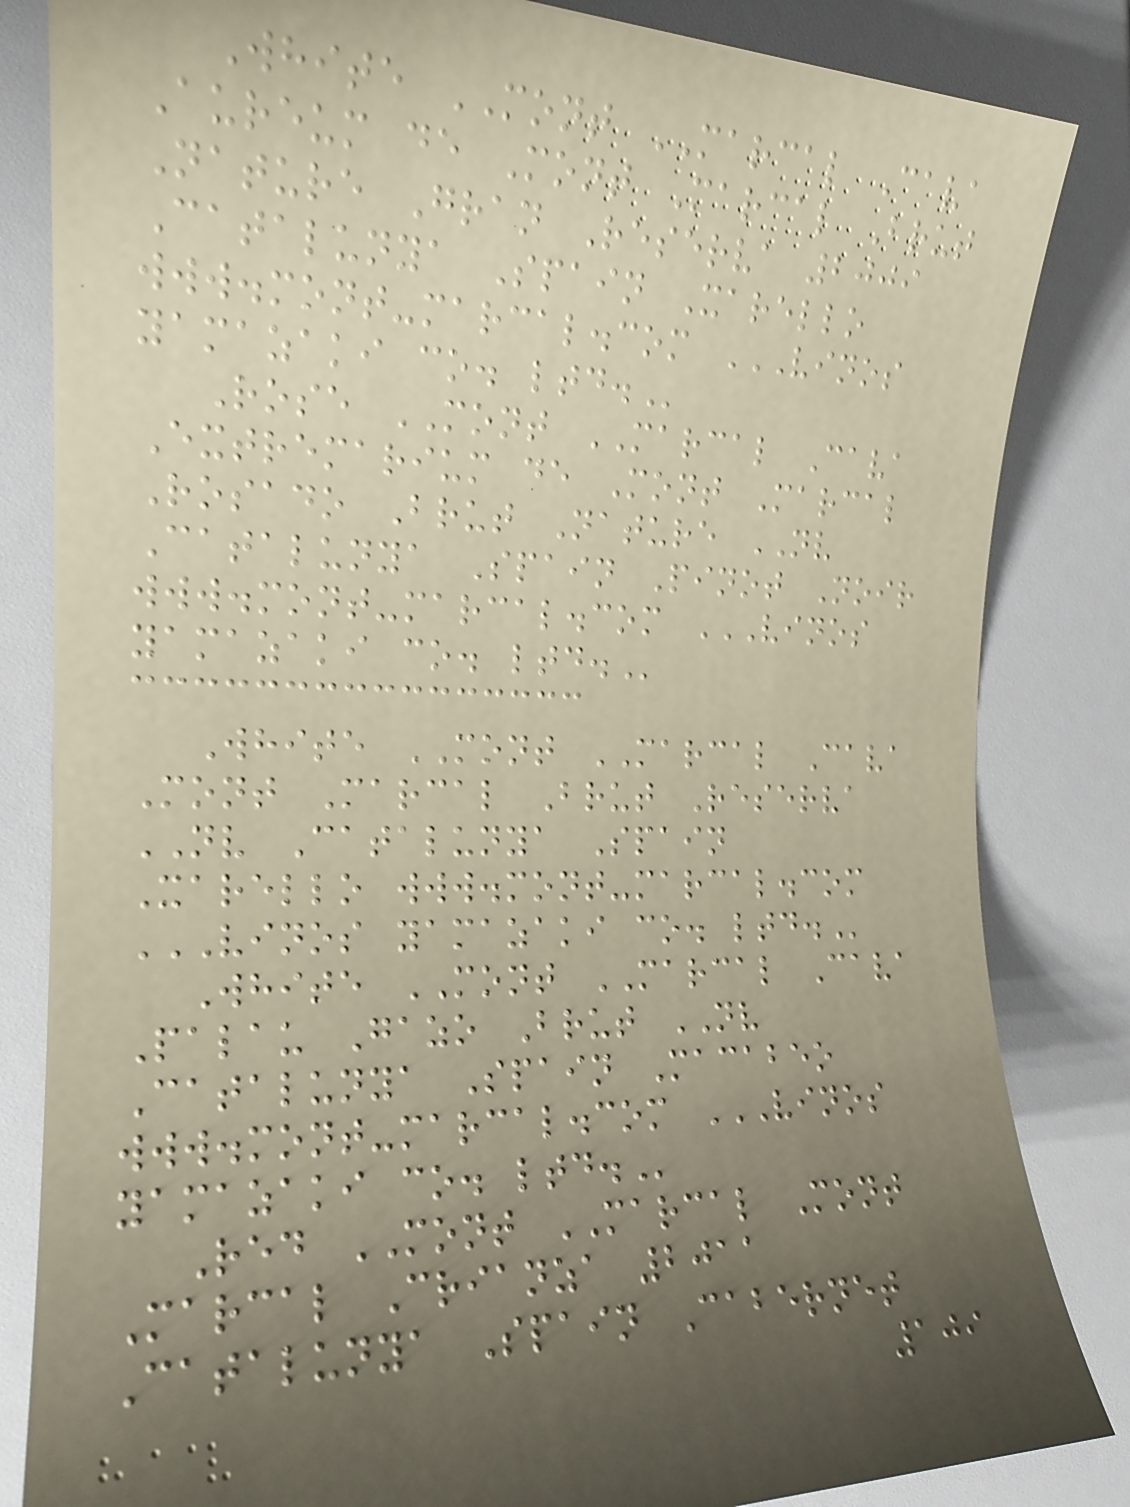White MONT MARCAL Cava
Aureum de Mont Marcal Brut
Nature Gran Reserva 2009
Catalunya Spain Xarello
www.mont-marcal.com VINOS
YAMAZAKI CO. LTD.
Rose MONT MARCAL Cava
Extremarium de Mont Marcal
Rosado Brut Nature NV
Catalunya Spain Pinot Noir
www.mont-marcal.com VINOS
YAMAZAKI CO. LTD.
White MONT MARCAL Cava
Mont Marcal Brut Reserva
NV Catalunya Spain
Xarello www.mont-marcal.com
VINOS YAMAZAKI CO. LTD.
White MONT MARCAL Cava
Palau Gazo Brut NV
Catalunya Spain Macabeo
www.mont-marcal.com VINOS
YAMAZAKI CO. LTD.
Red MONT MARCAL Mont
Marcal Crianza 2011
Catalunya Spain Cabernet
109
